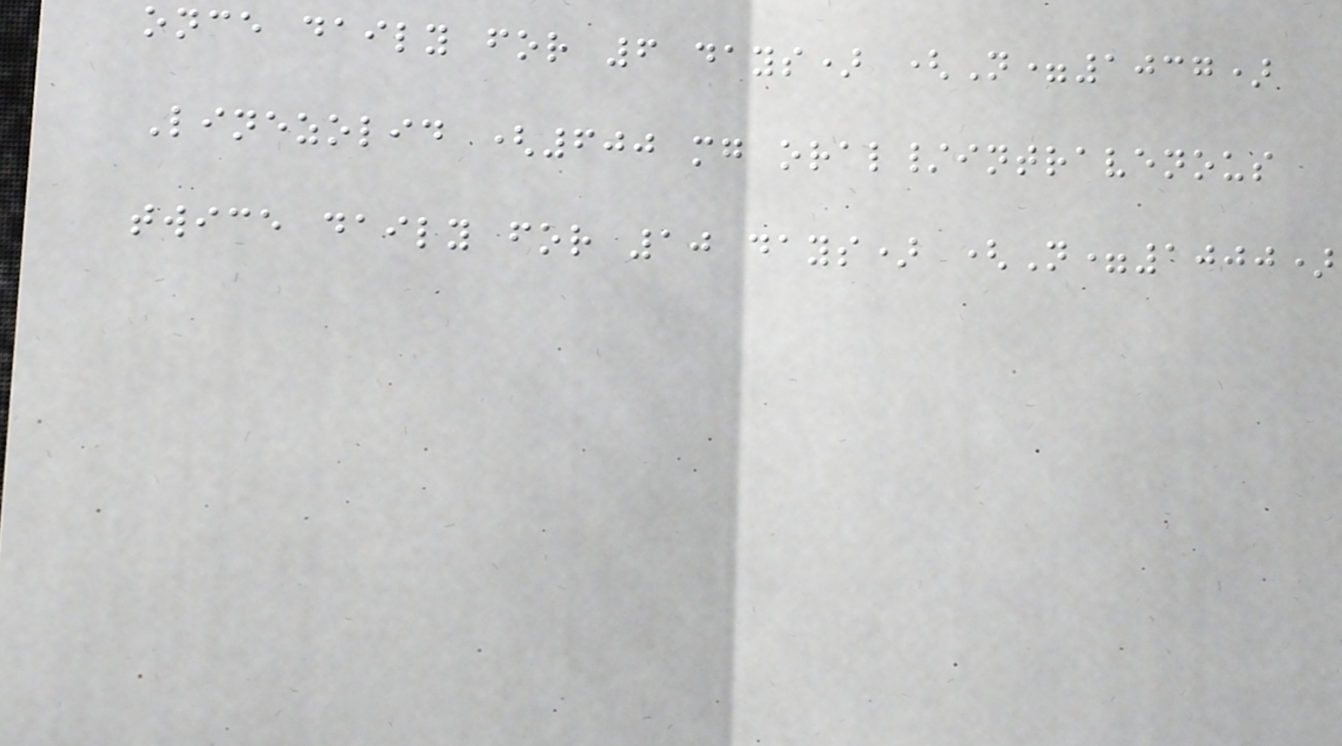once daily for 6 days) (N=1037)
Linezolid (600 mg oral/intravenous
twice daily for 10 days) (N=1000)
